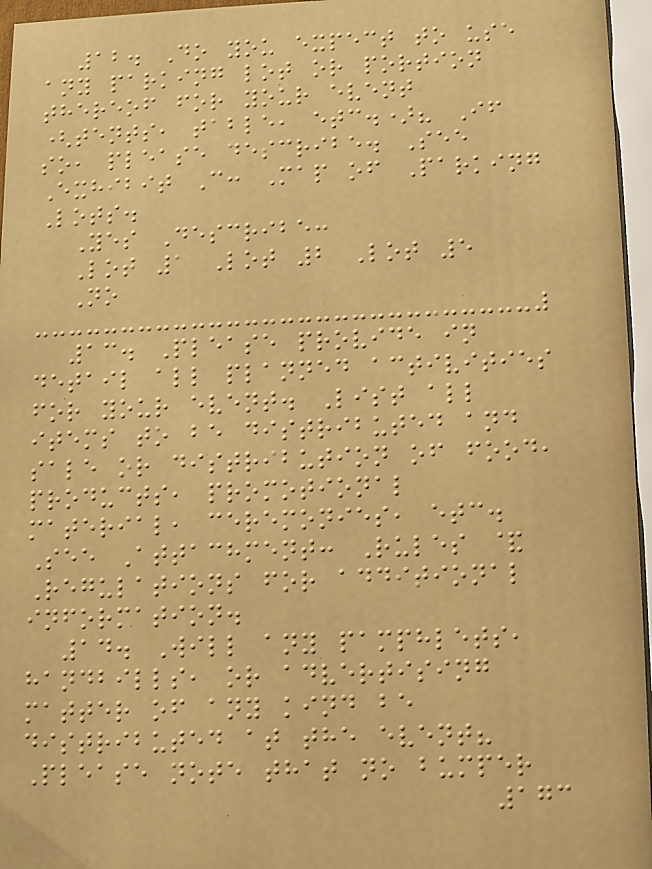12. Do you expect to use
any parking lot or portion
thereof for your event
(tents, table, etc.)? If
so, please describe. See
Exhibit C: Map of Parking
Lots.
Yes Describe:
Lot 1 Lot 2 Lot 5
No
13. Please provide in
detail all planned activities
for your event. List all
items to be distributed and
sale or distribution of food,
products, promotional
material, ceremonies, etc.
See Attachment: Rules &
Regulations for additional
information.
14. Will any pamphlets,
handbills, or advertising
matter of any kind be
distributed at the event?
Please note that no bumper
173
